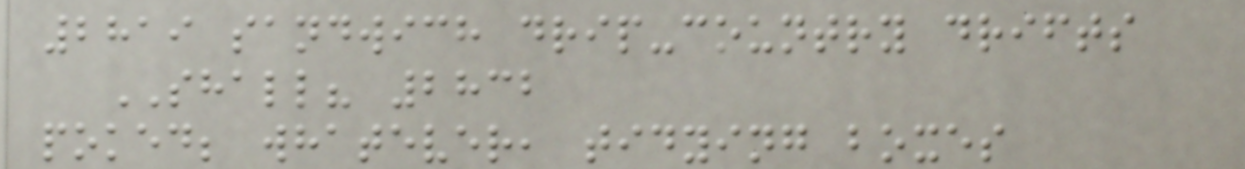2819 sandwich drip-country drifts
SHALL? 2832
poked; whatever, tidying boxes
